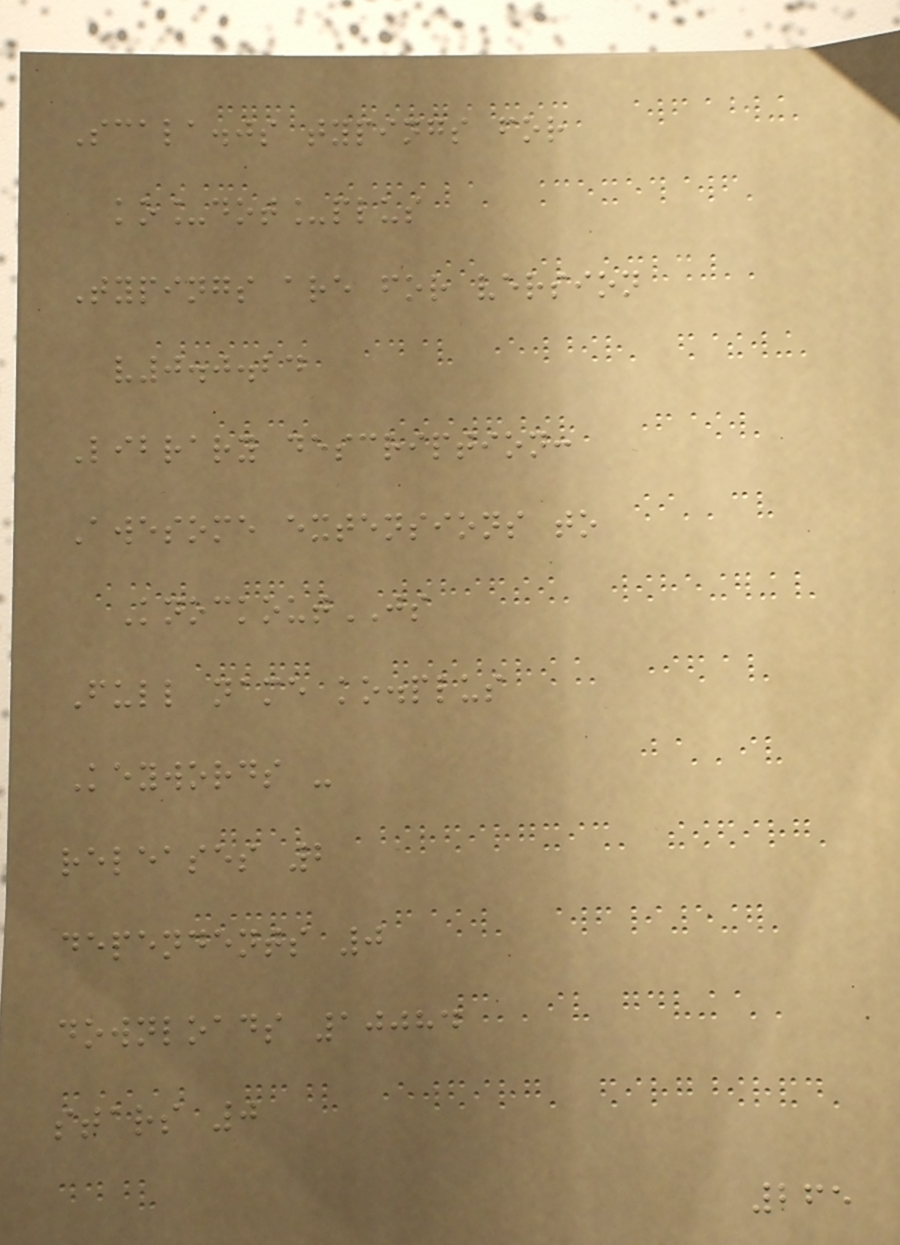Scala.js typings for
ko_dot_plus
Typings are for version
v0.0.24
Library description:
Awesome extensions to
KnockoutJS
Full name ko.plus
Keywords -
releases 2
dependents 0
downloads 10084
stars 0
265
